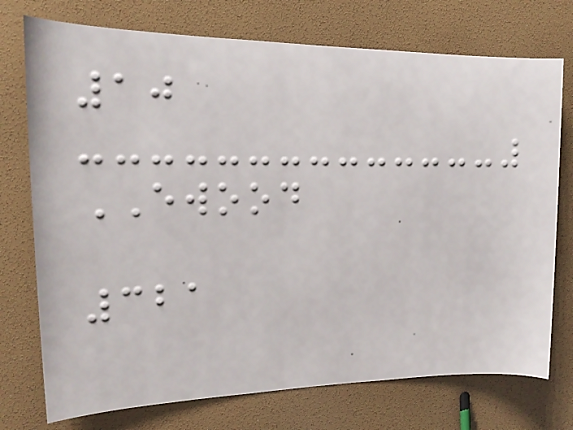10
EWOOD
321
